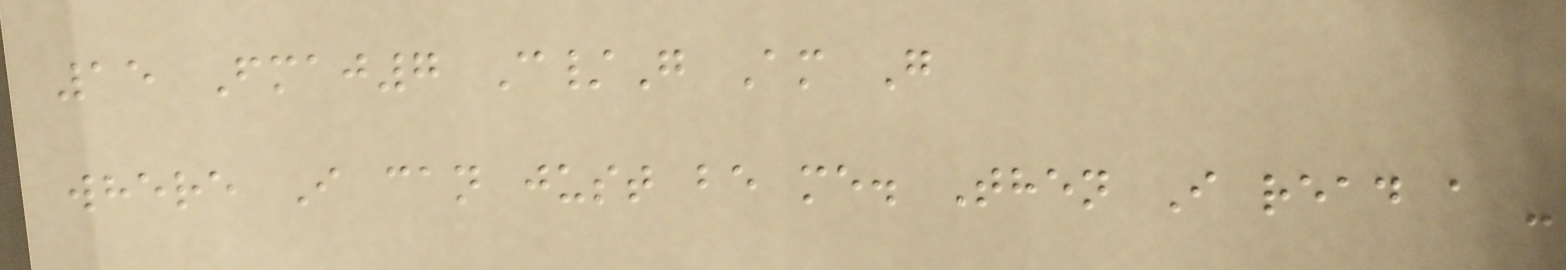15 Fmaj7 C/G Am G
where I can just be me. Then I read a -
